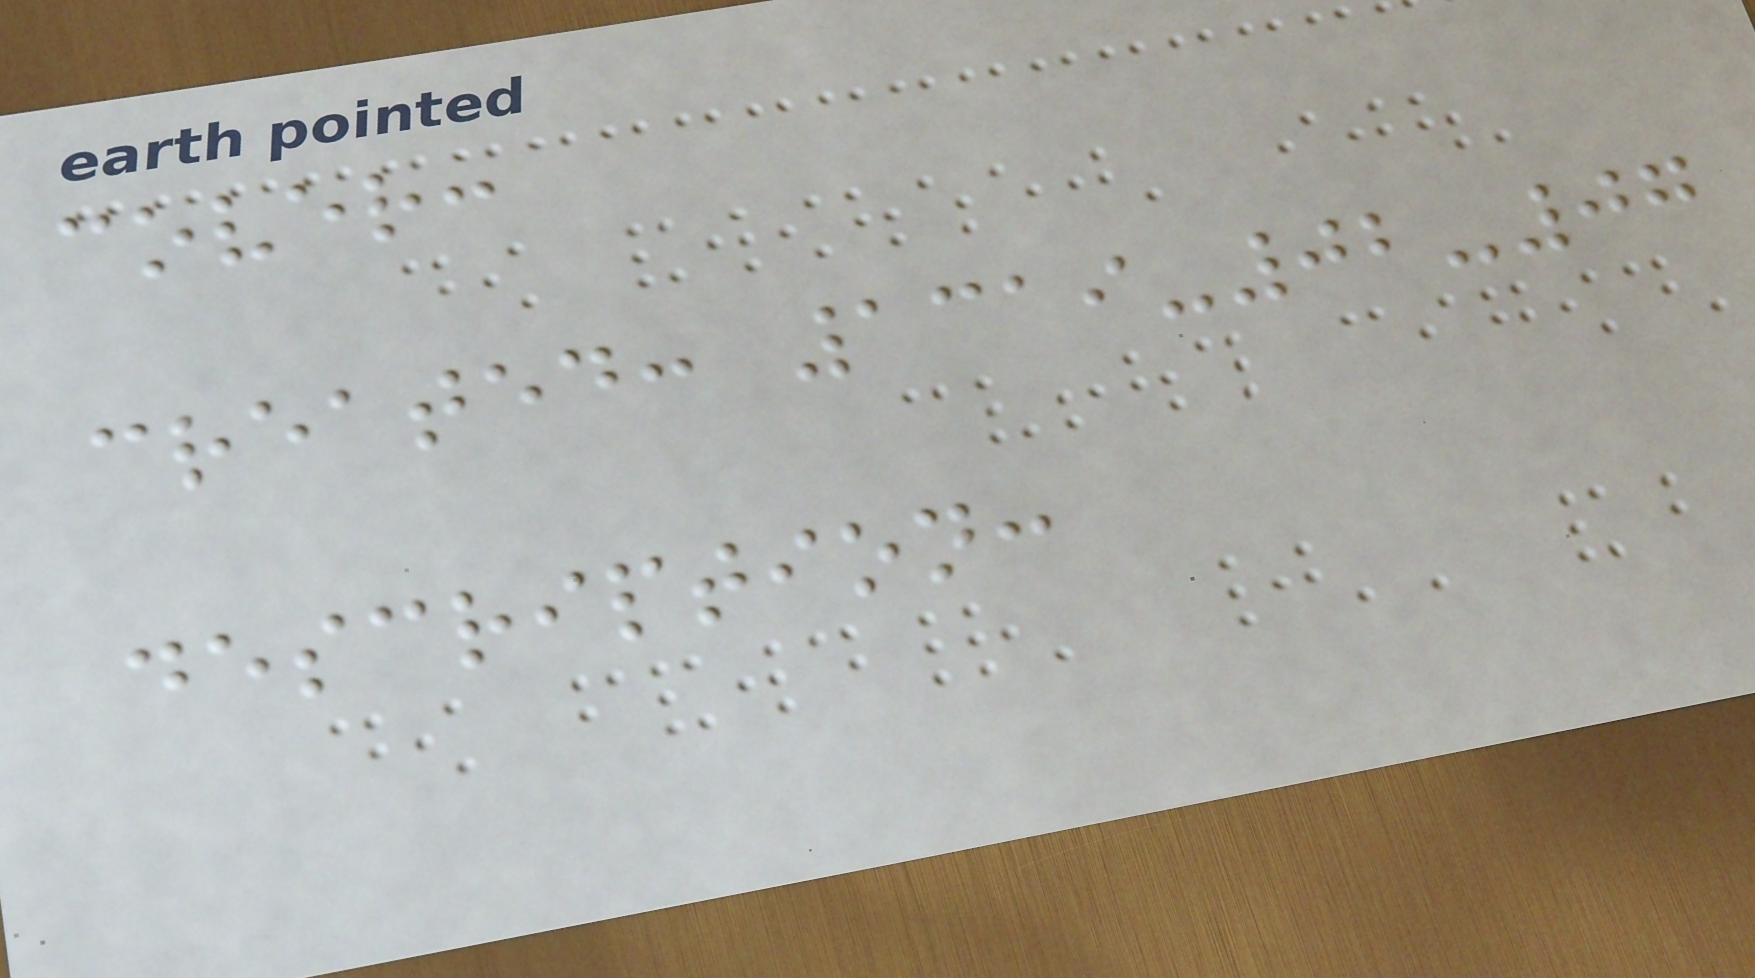cover:
created: 1319-02-07
description:
